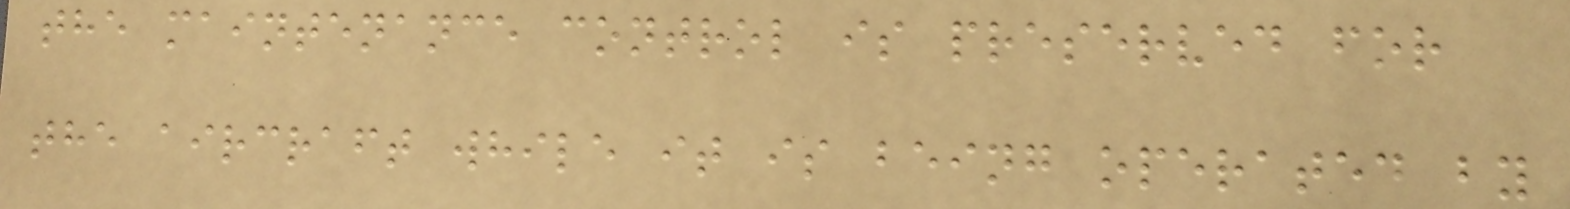the maintenance control is preserved for
the aircraft while it is being operated by
